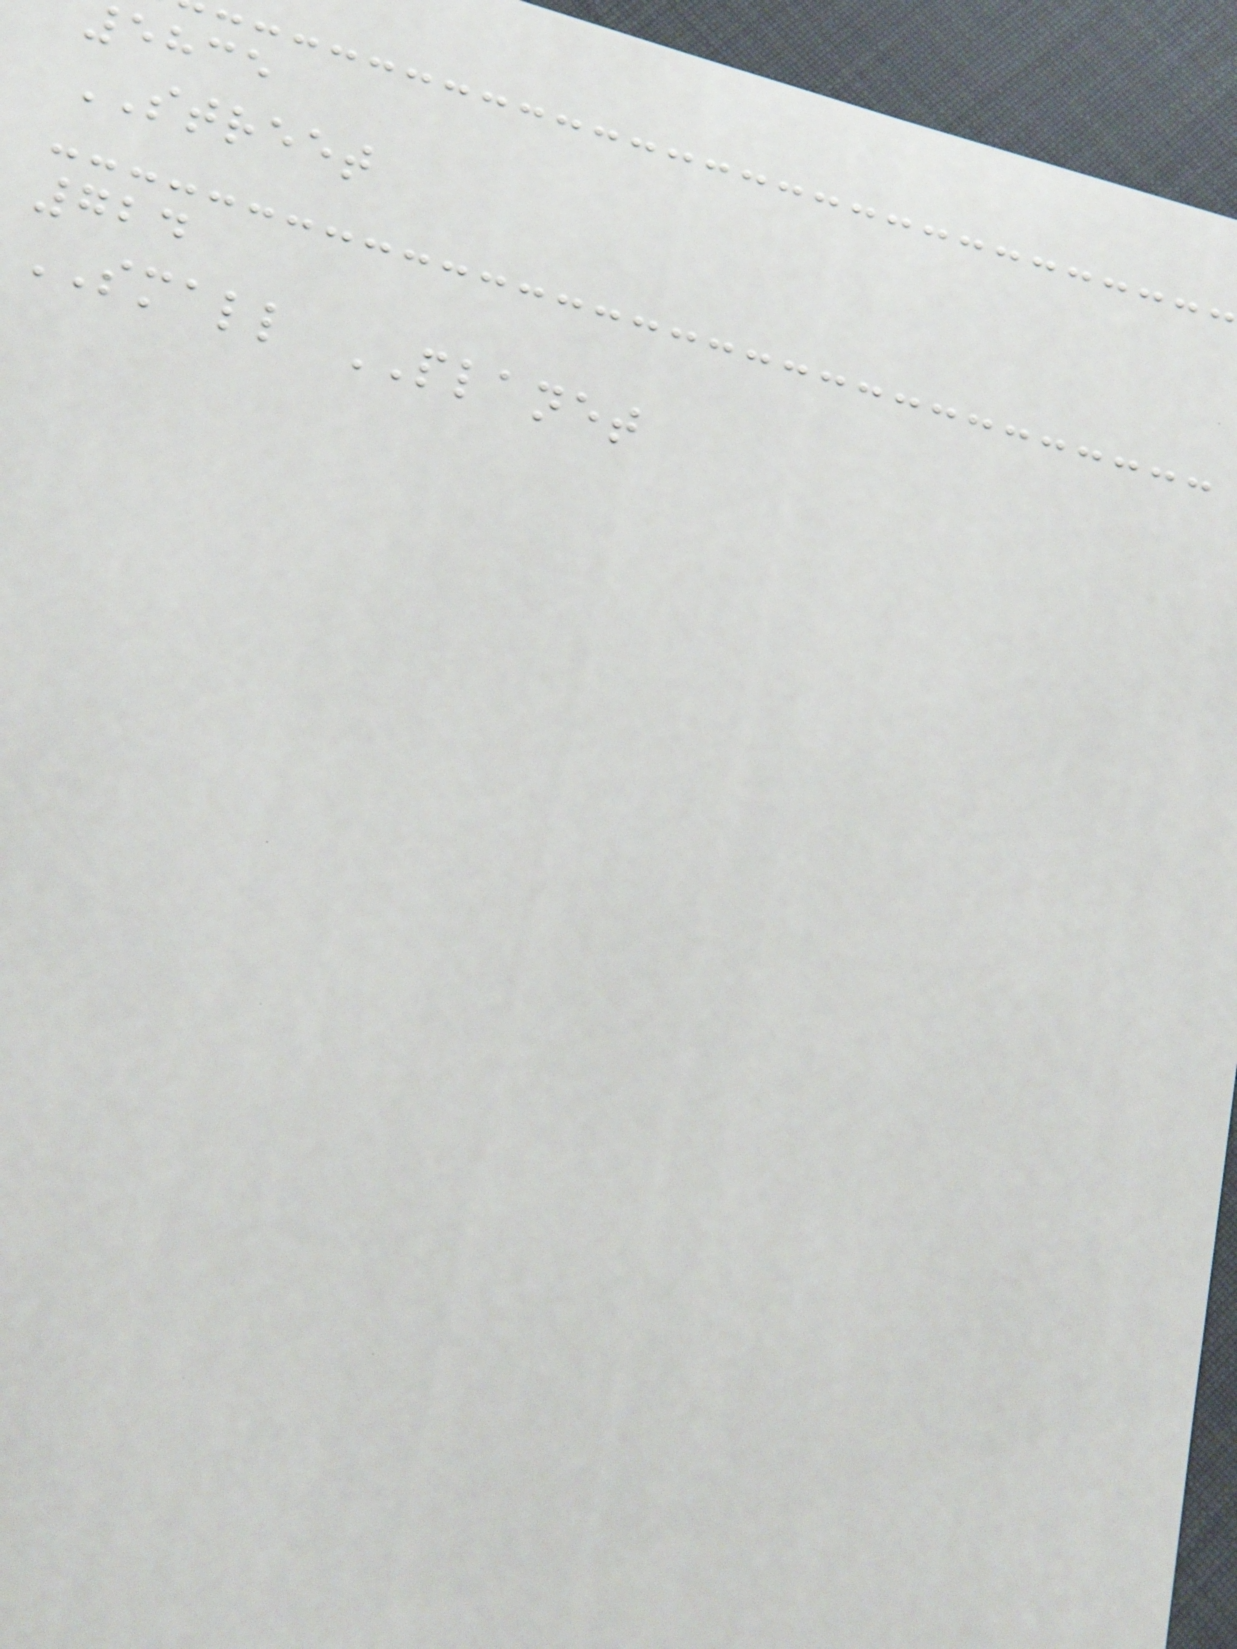ehce
STREET
724
SMALL PLANET
